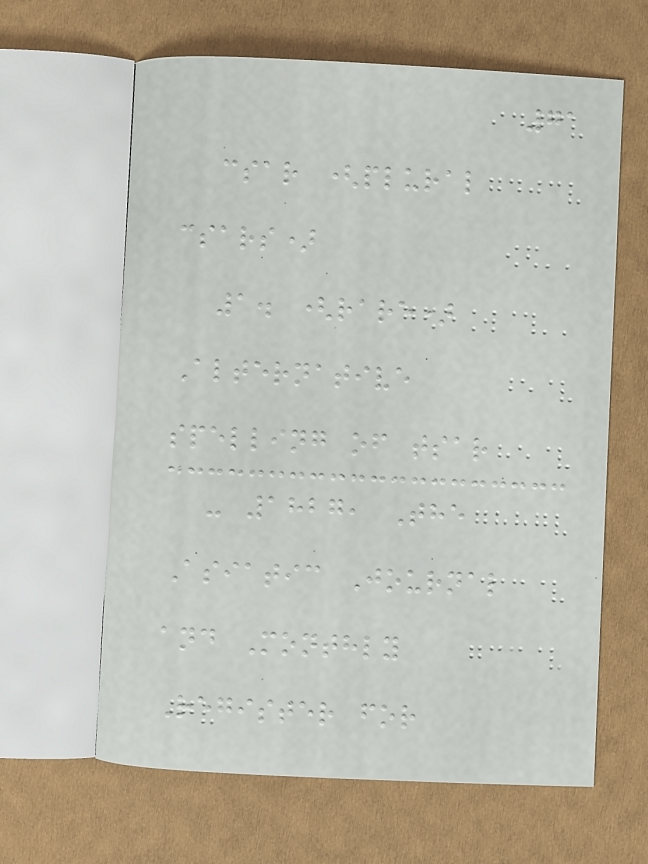71
csar (plural
csars)
1. (rare)
Alternative
spelling of tsar
- 1827, The
Asiatic Journal
and Monthly
Register for
